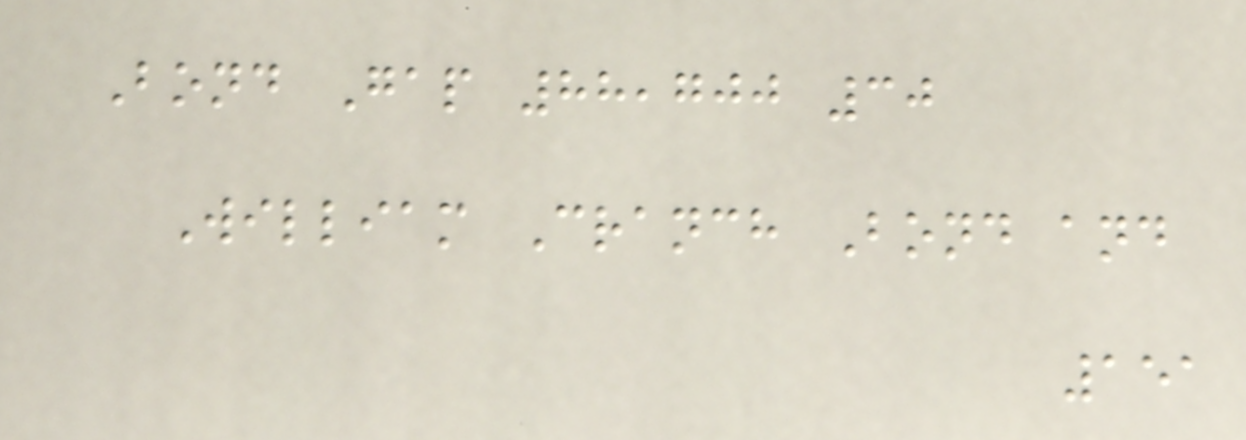Bond Gap 88,700 30
William Cranch Bond and
151
